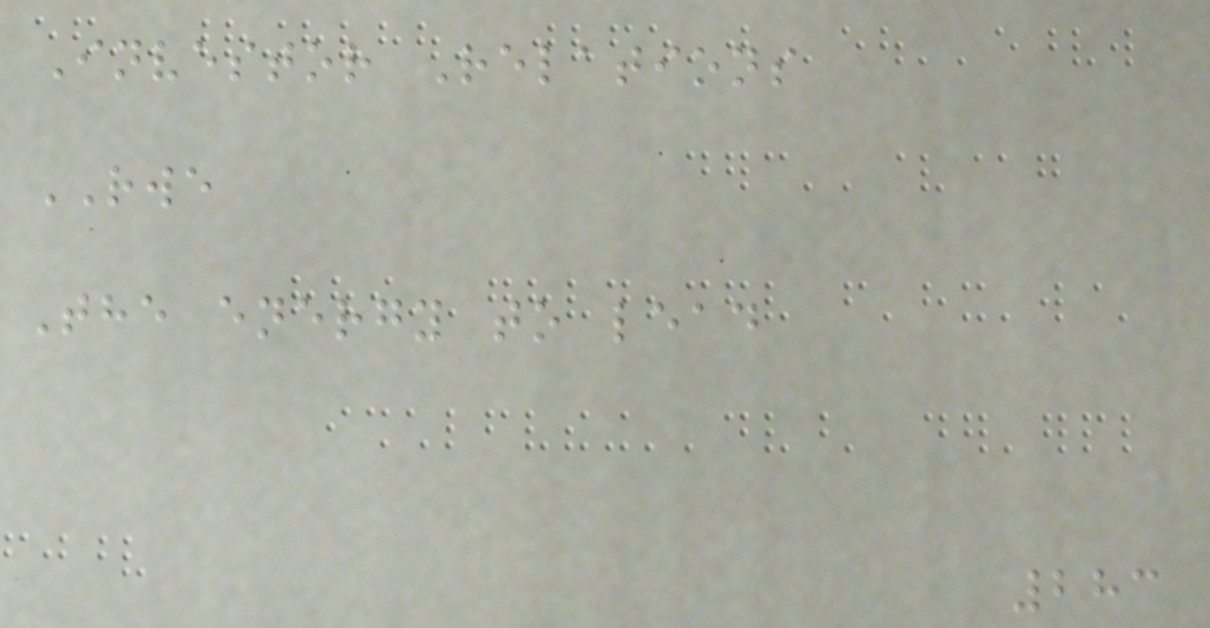Investor Relations
RWE
The energy to lead
283
